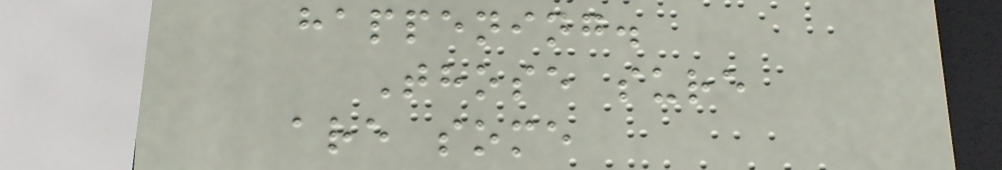happening.
Those sure
are some
